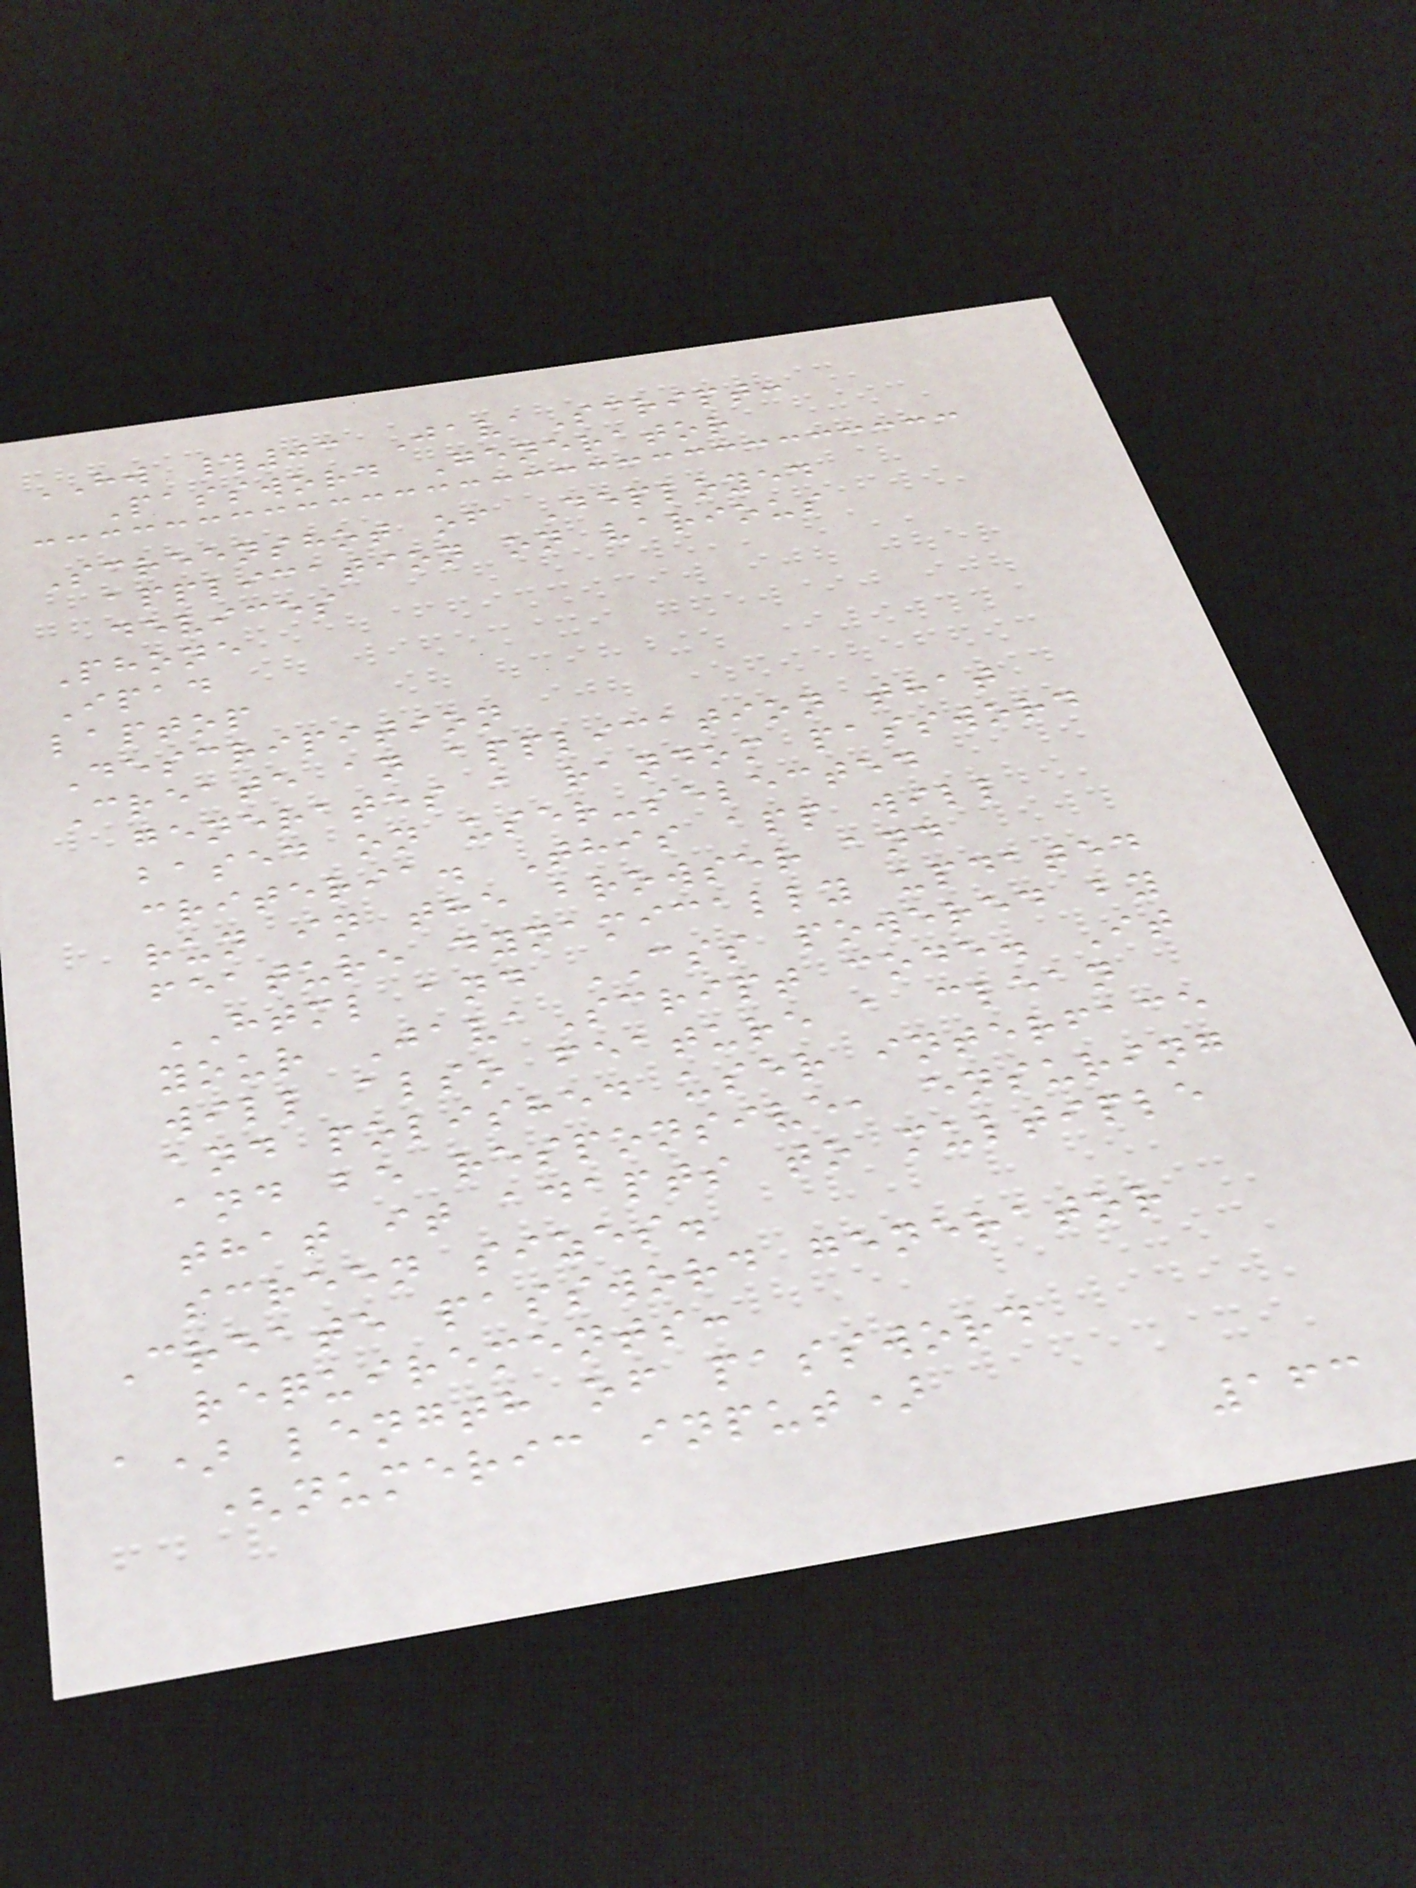HW #03 JavaScript:
Password Generator
Screenshot of Deployed
application on various
devices
Phone
Ipad
laptop
Descripition
Create an application that
generates a random password
based on user-selected
criteria. This app will
run in the browser and
feature dynamically updated
HTML and CSS powered by
your JavaScript code. It
will also feature a clean
and polished user interface
and be responsive, ensuring
that it adapts to multiple
screen sizes.
Create password generator
requirements:
a) length of password
(numeric input)
163
